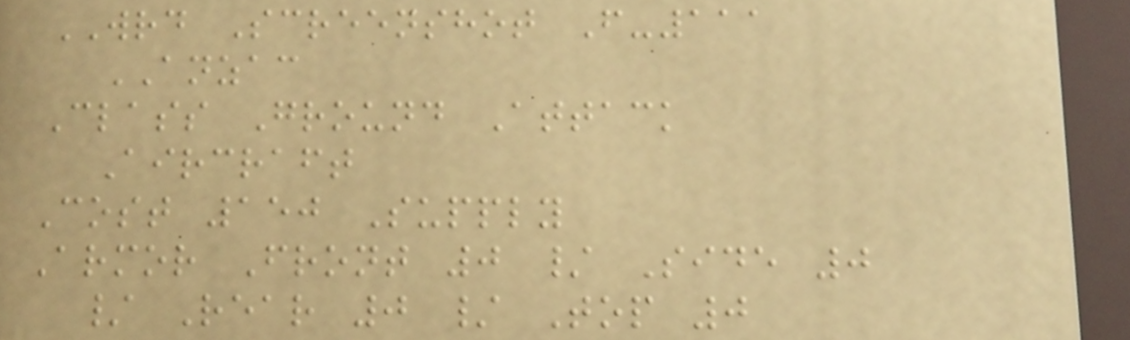WRD Screenshot F-111
ANZAC
Class Ground Attack
Aircraft
Cost 150 Supply
Armor Front 0 / Side 0
/ Rear 0 / Top 0
